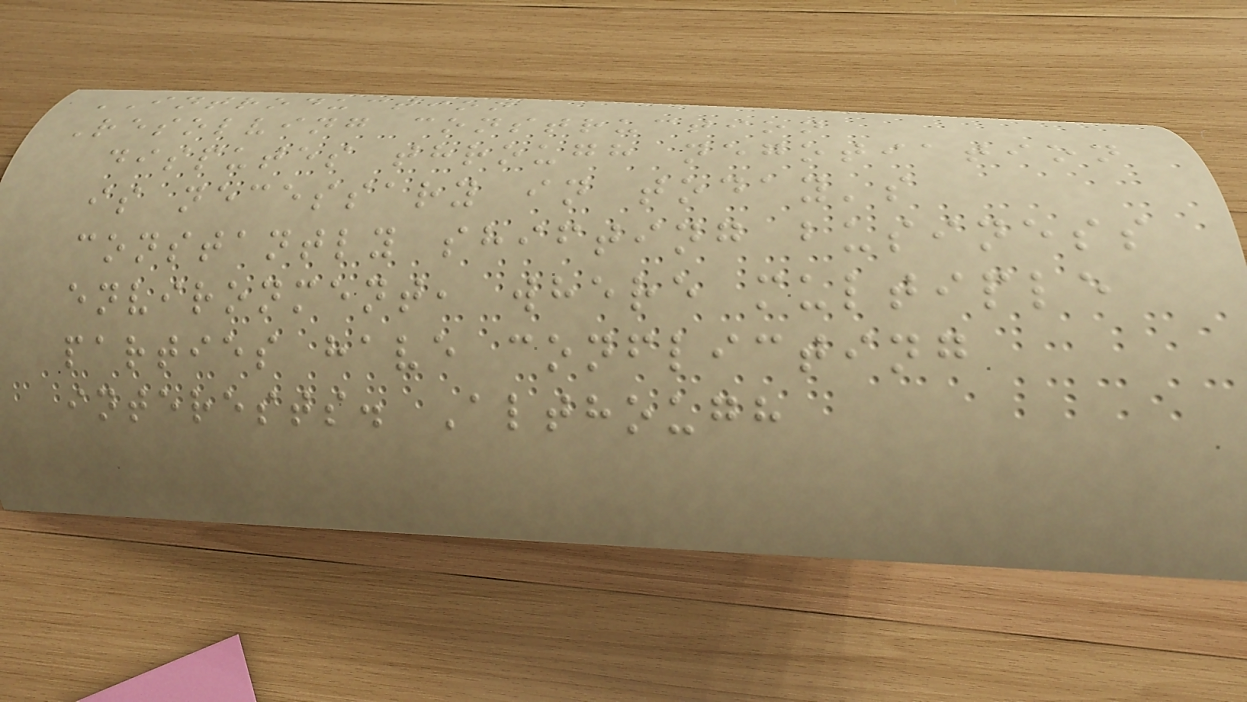INTRODUCTION
Resolving construction
disputes through negotiation
is necessary in today's
constantly shifting business
environment, where multiple
parties have conflicting
interests. Although
